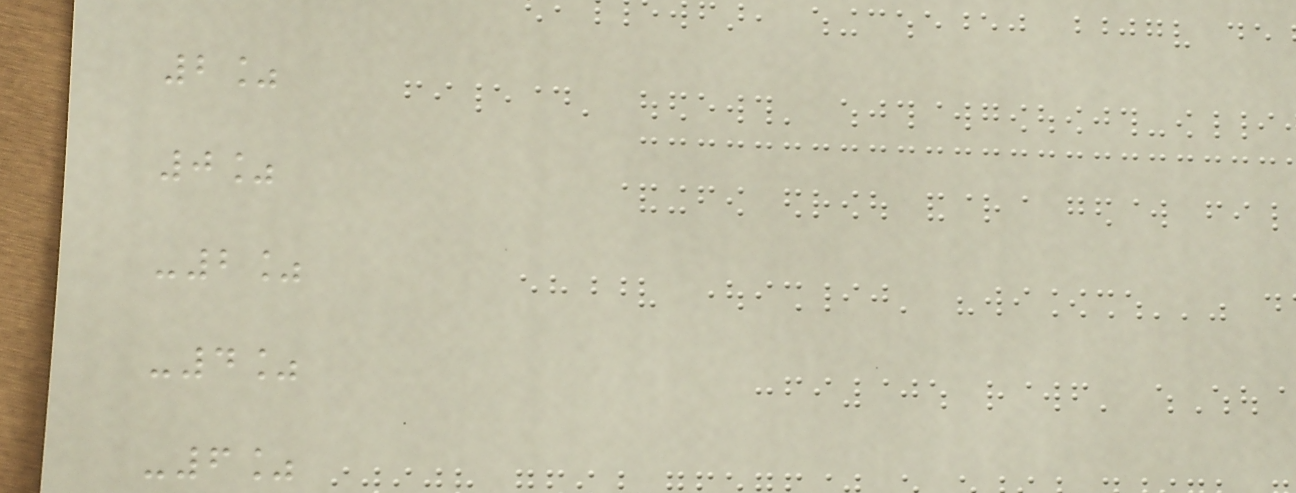2%
0%
-2%
-4%
-6%
